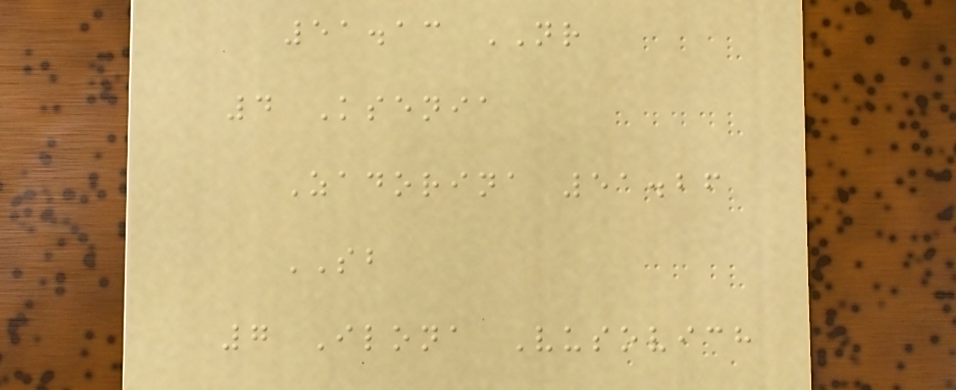51.13 NR
4 Ksenia
Zadorina 51.26
SB
7 Ilona Vusovich
